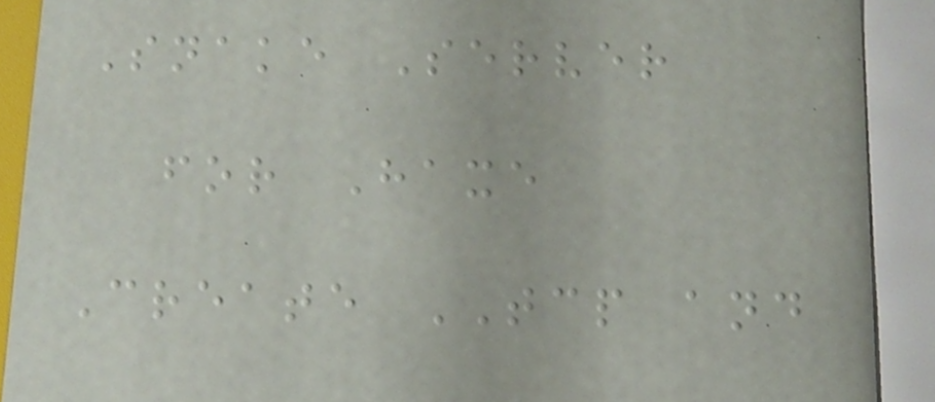Snake Server
for Haxe
Create TCP and
